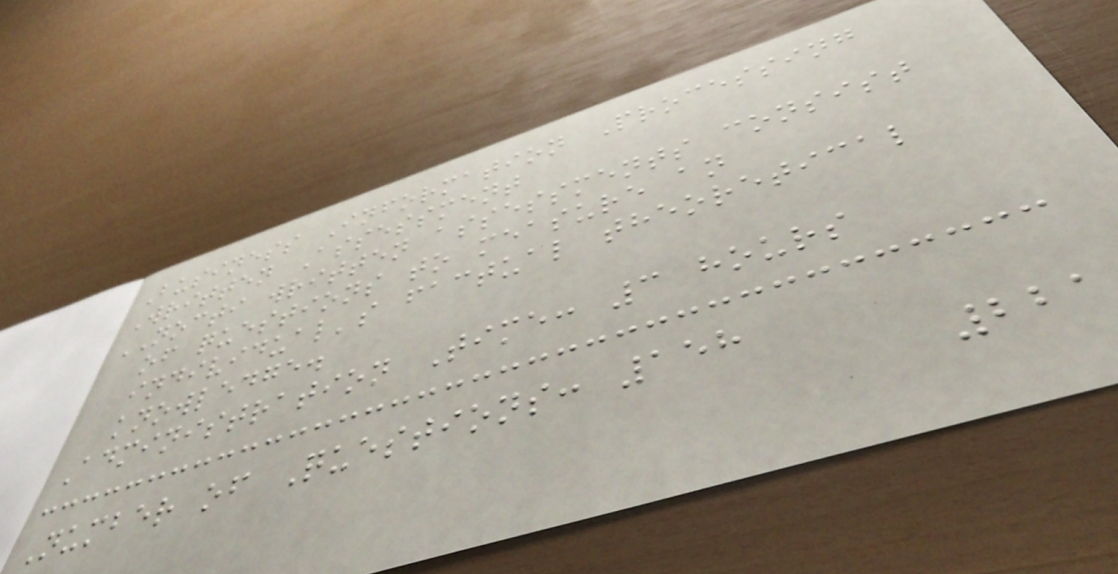Business Information Processing
Written Assessment
NOCTI written assessments consist
of questions to measure an
individual's factual theoretical
knowledge.
Administration Time: 3 hours
Number of Questions: 158
221
